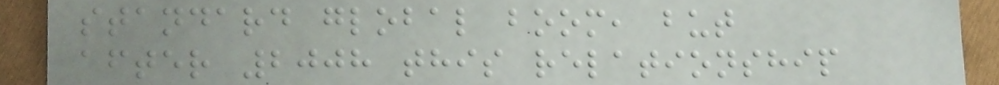standard global boom, but
after 2008 this relationship
